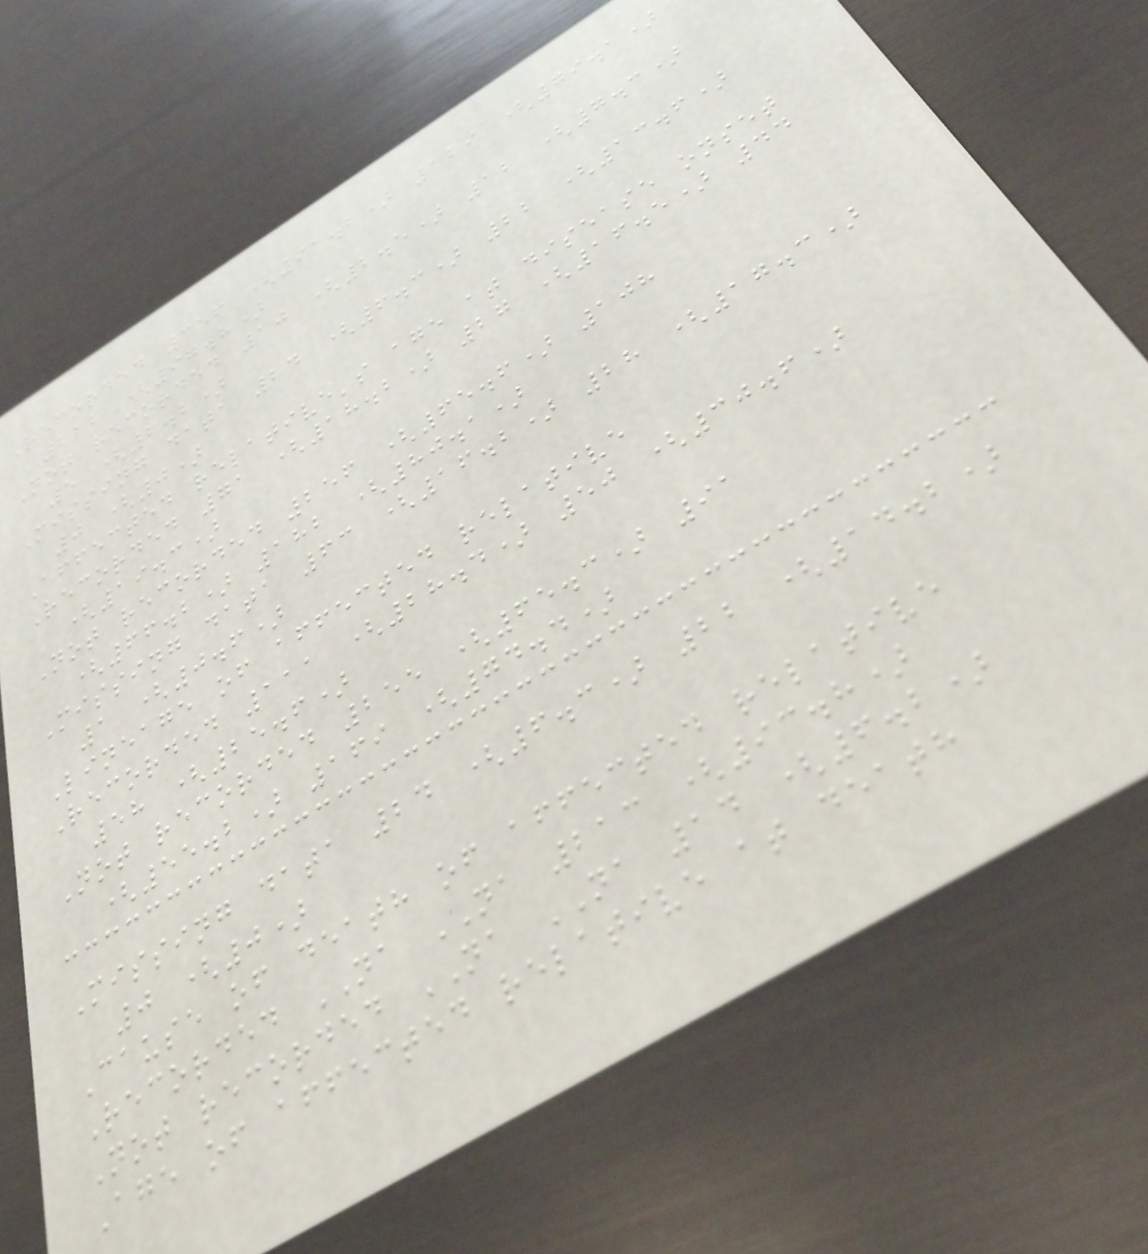Recorded 356 (91.2) 129 (79.1)
222 (97.8)
Not recorded 10 (2.5) 12 (7.3)
5 (2.2)
Missing data 24 (6.3) 22 (13.6)
0 (0)
Affected relative's age at disease onset
Recorded 71 (18.2) 27 (16.5) 44
(19.3)
Not recorded 256 (65.6) 108
(66.2) 182 (80.1)
Missing data 63 (16.2) 28 (17.3)
1 (0.6)
Lineage of affected relative
Recorded 111 (28.4) 50 (30.6)
58 (25.6)
Not recorded 255 (65.3) 91
(55.2) 169 (74.4)
Missing data 24 (6.3) 22 (14.2)
0 (0)
Cause of death of affected relative
Recorded NA NA 213 (93.8)
Not recorded NA NA 14 (6.2)
Age of affected relative at death
